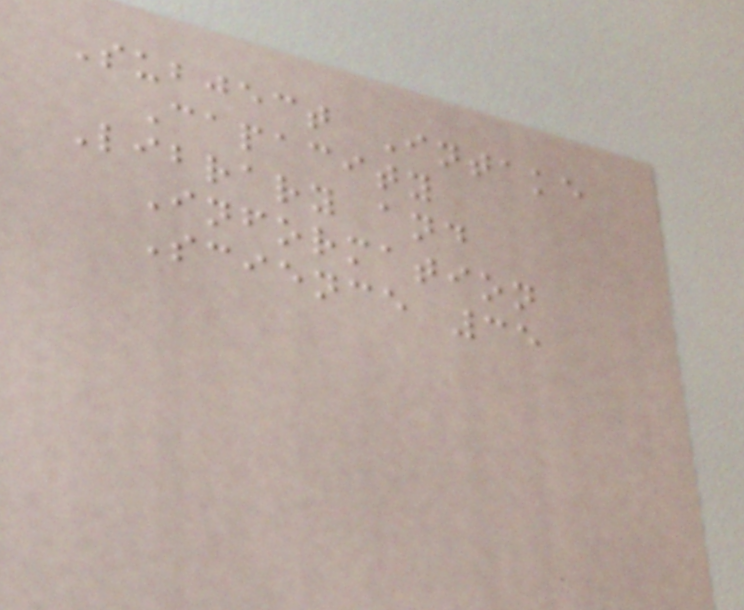Subject Intake
Capacity
Library and
Information
Science 35
